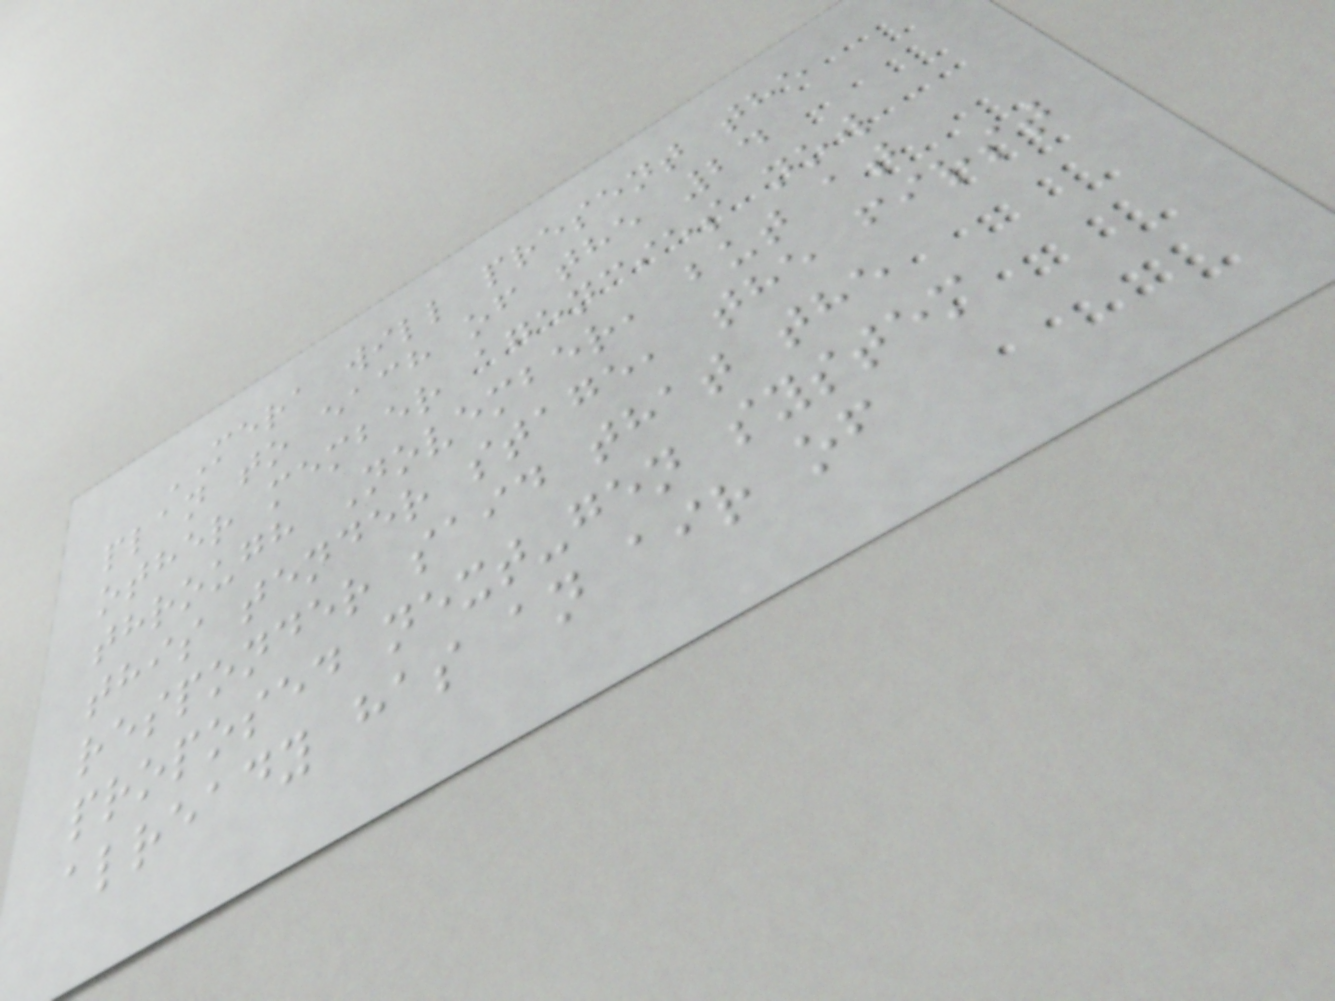MERA will present the
plan to each of the 24
other member agencies now
through November, but at
this tender stage, the first
responder said that the
proposed next-gen system
already has an air of
